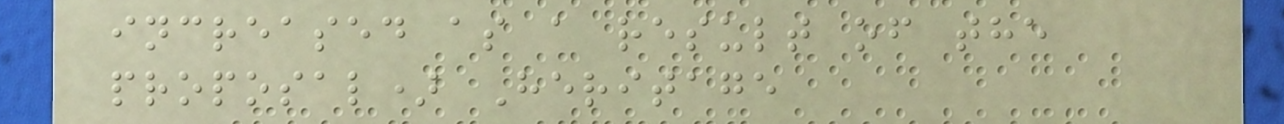increased as a result of the
proposal) Heritage
